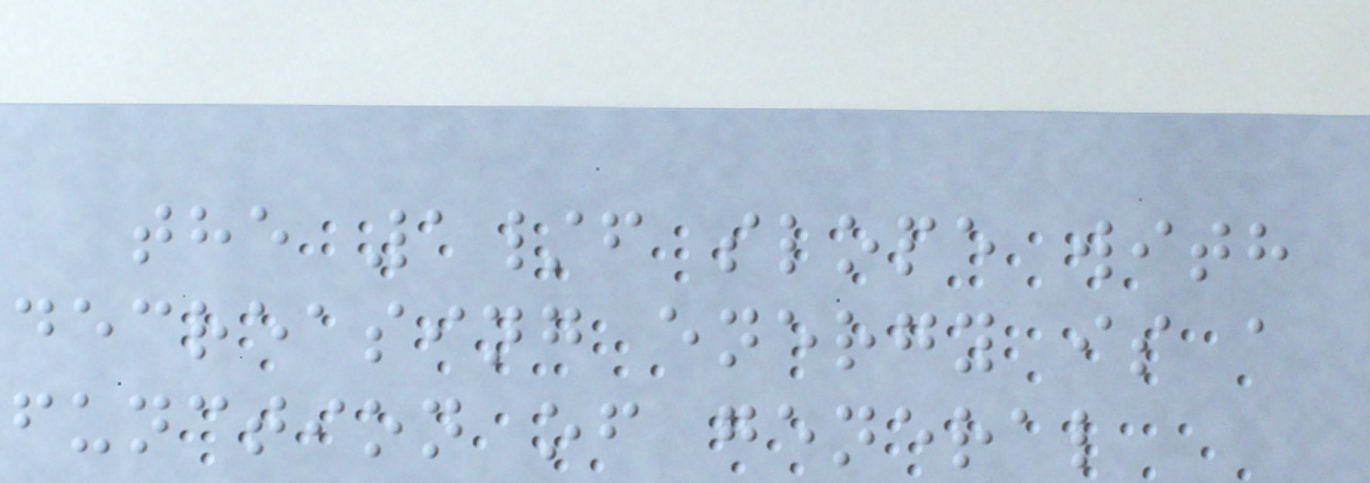the 1/f slope with
decreasing energy is a
function of general
